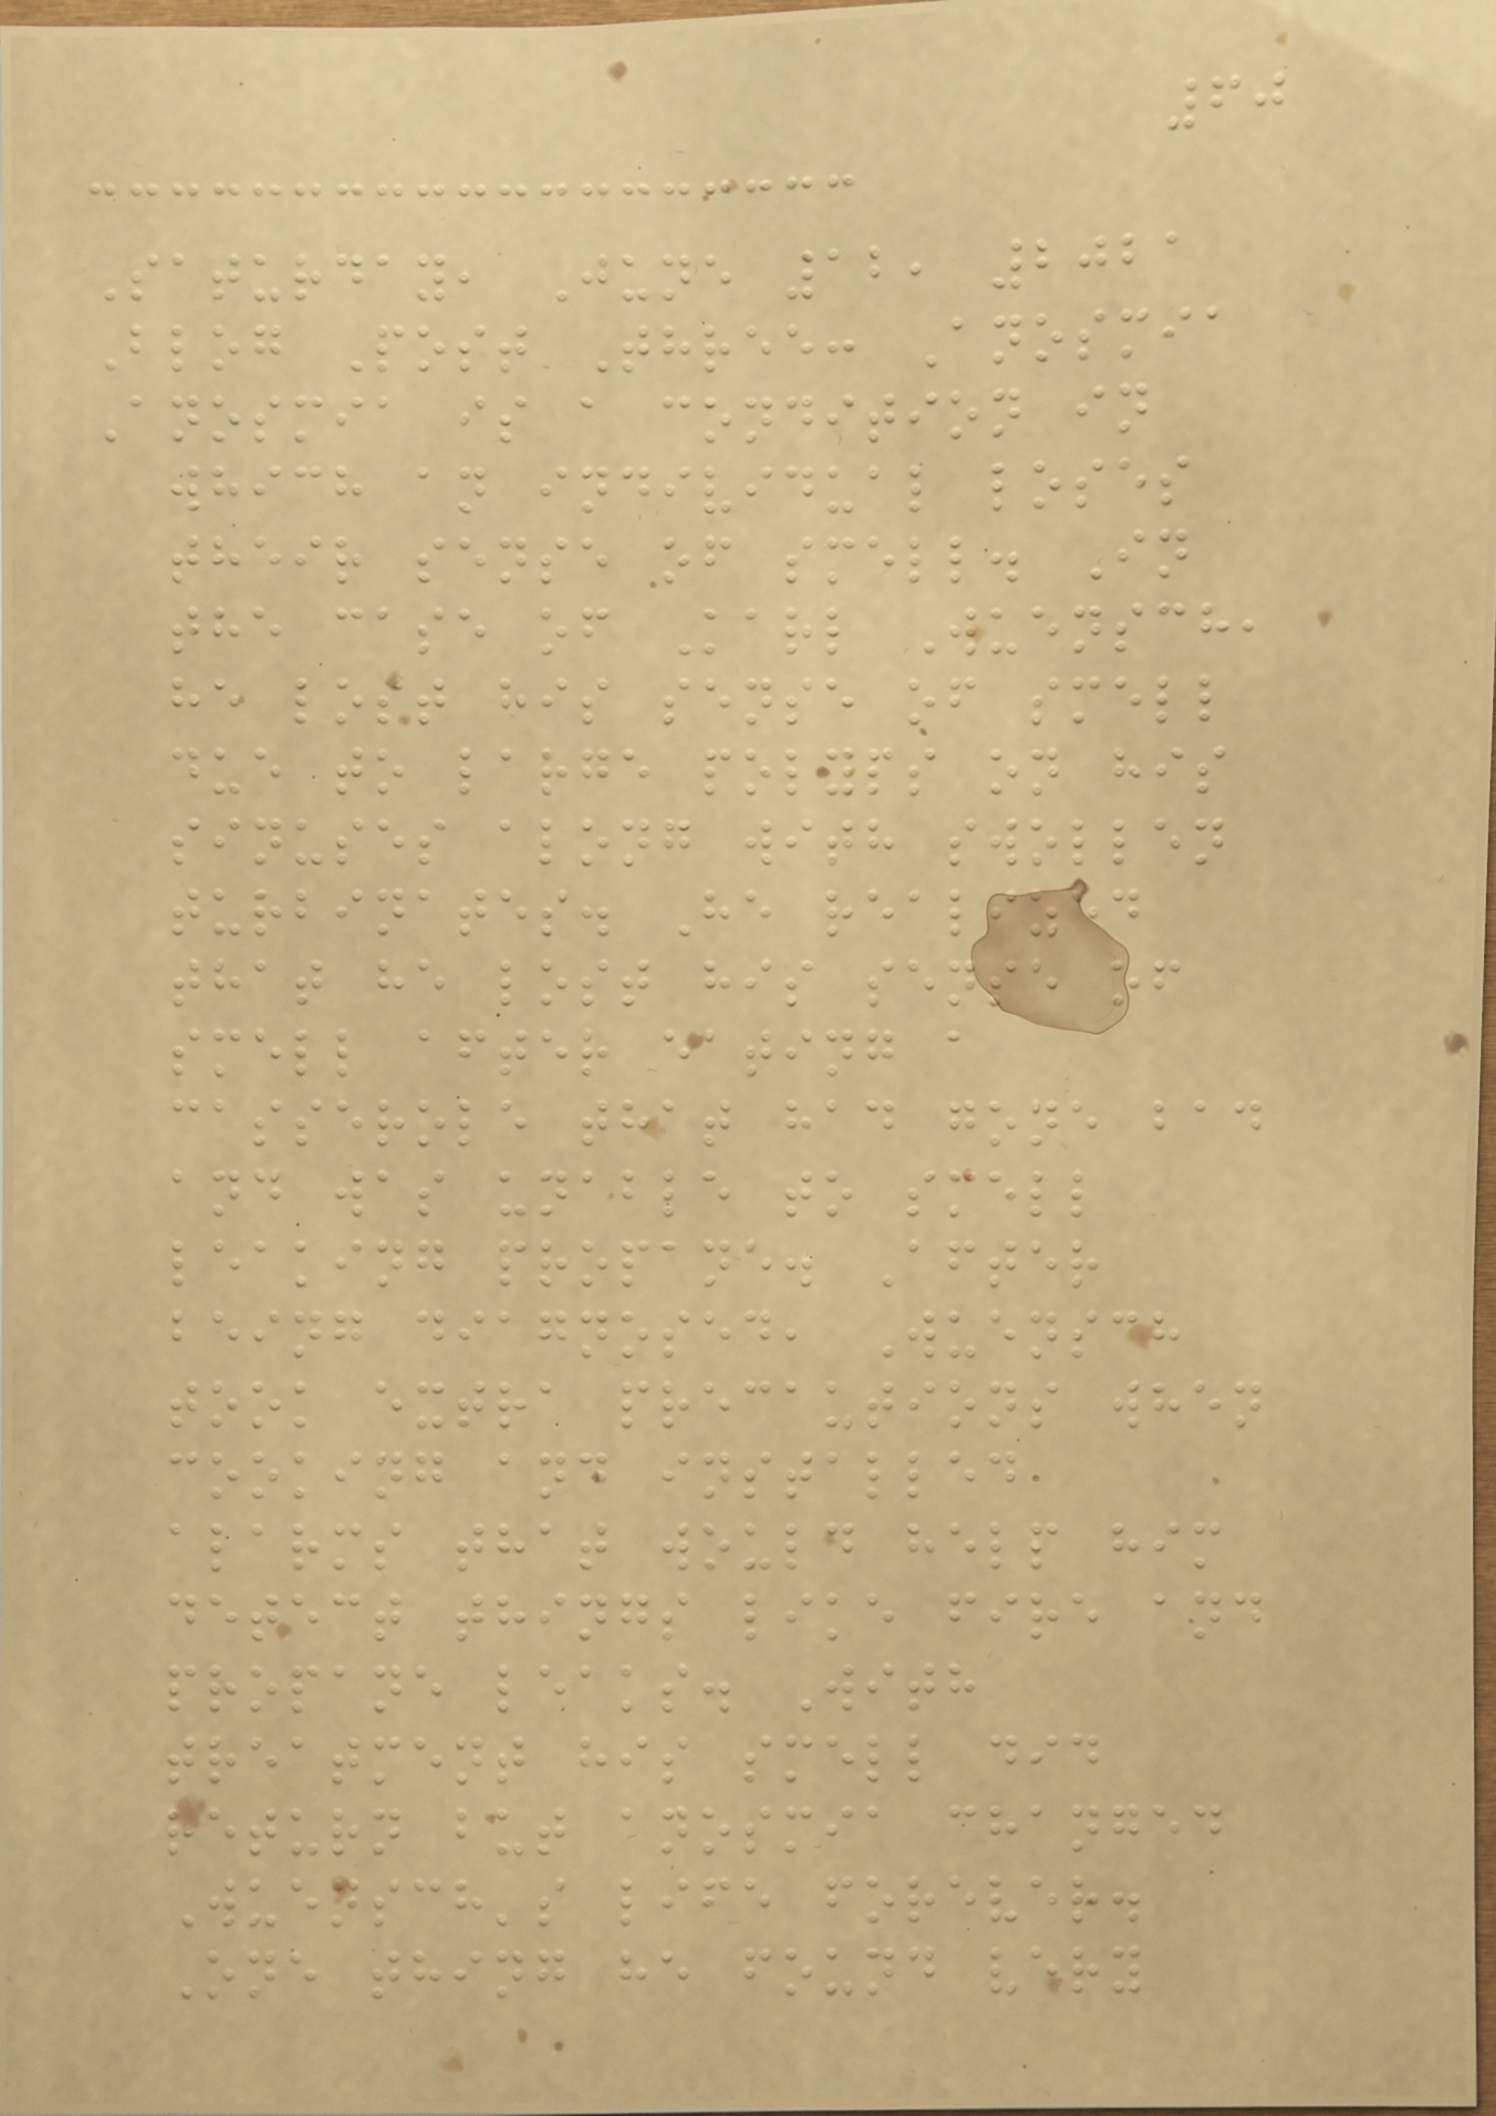60
Saturday, June 12, 2021
Blog Post Three: Anosmia
Anosmia is a condition in
which an individual loses
their sense of smell. In
the case of Karl Wuensch,
he lost his sense of smell
due to large polyps on his
sinuses along with swollen
turbinates. He realized
that he lost his sense of
smell after eating a
casserole that had gone bad
and was unable to smell
leaking propane. After
being diagnosed, Wuensch
took extra precautions when
cooking and installed
alarms that would help him
detect things like fire and
propane leaks. With
treatment his smell did
return but anosmia changed
Wuensch's life forever.
One thing he found very
